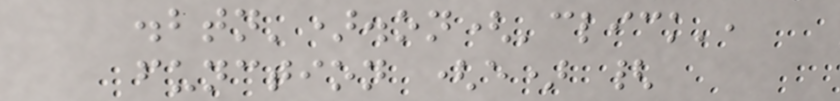.btn').on('click',
function (e) {
